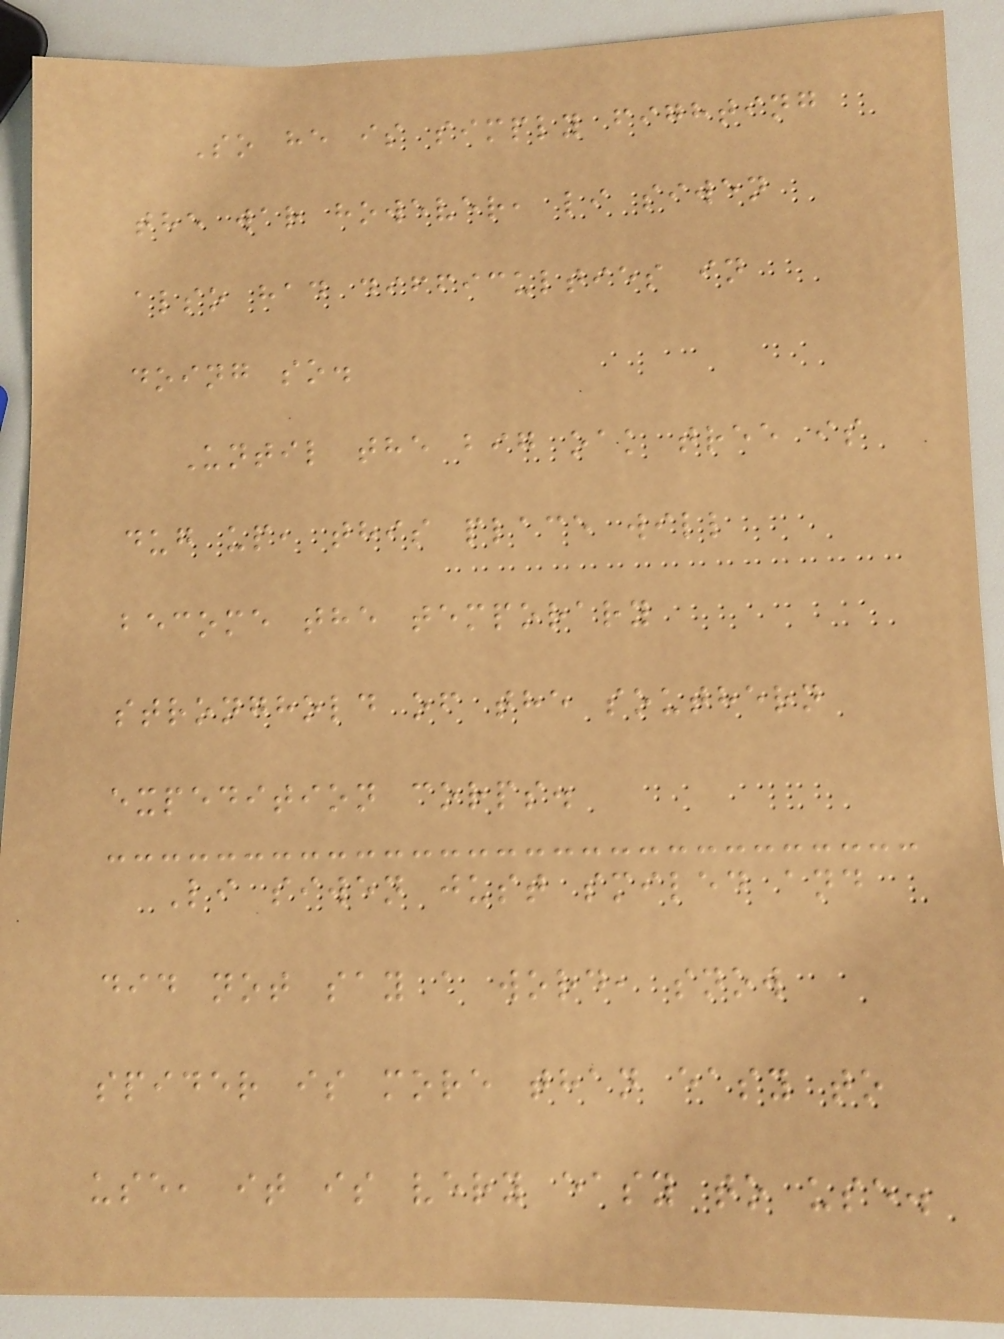So he is simply fighting
the war however, li siwen
also had difficulties in
doing so.
Until the big oak tree is
dug up, this place will
become the temporary
stronghold of the southern
expedition corps.
Li siwen just smiled and
did not say a word, snow
spider is more than easy to
use, it is very easy to use.
